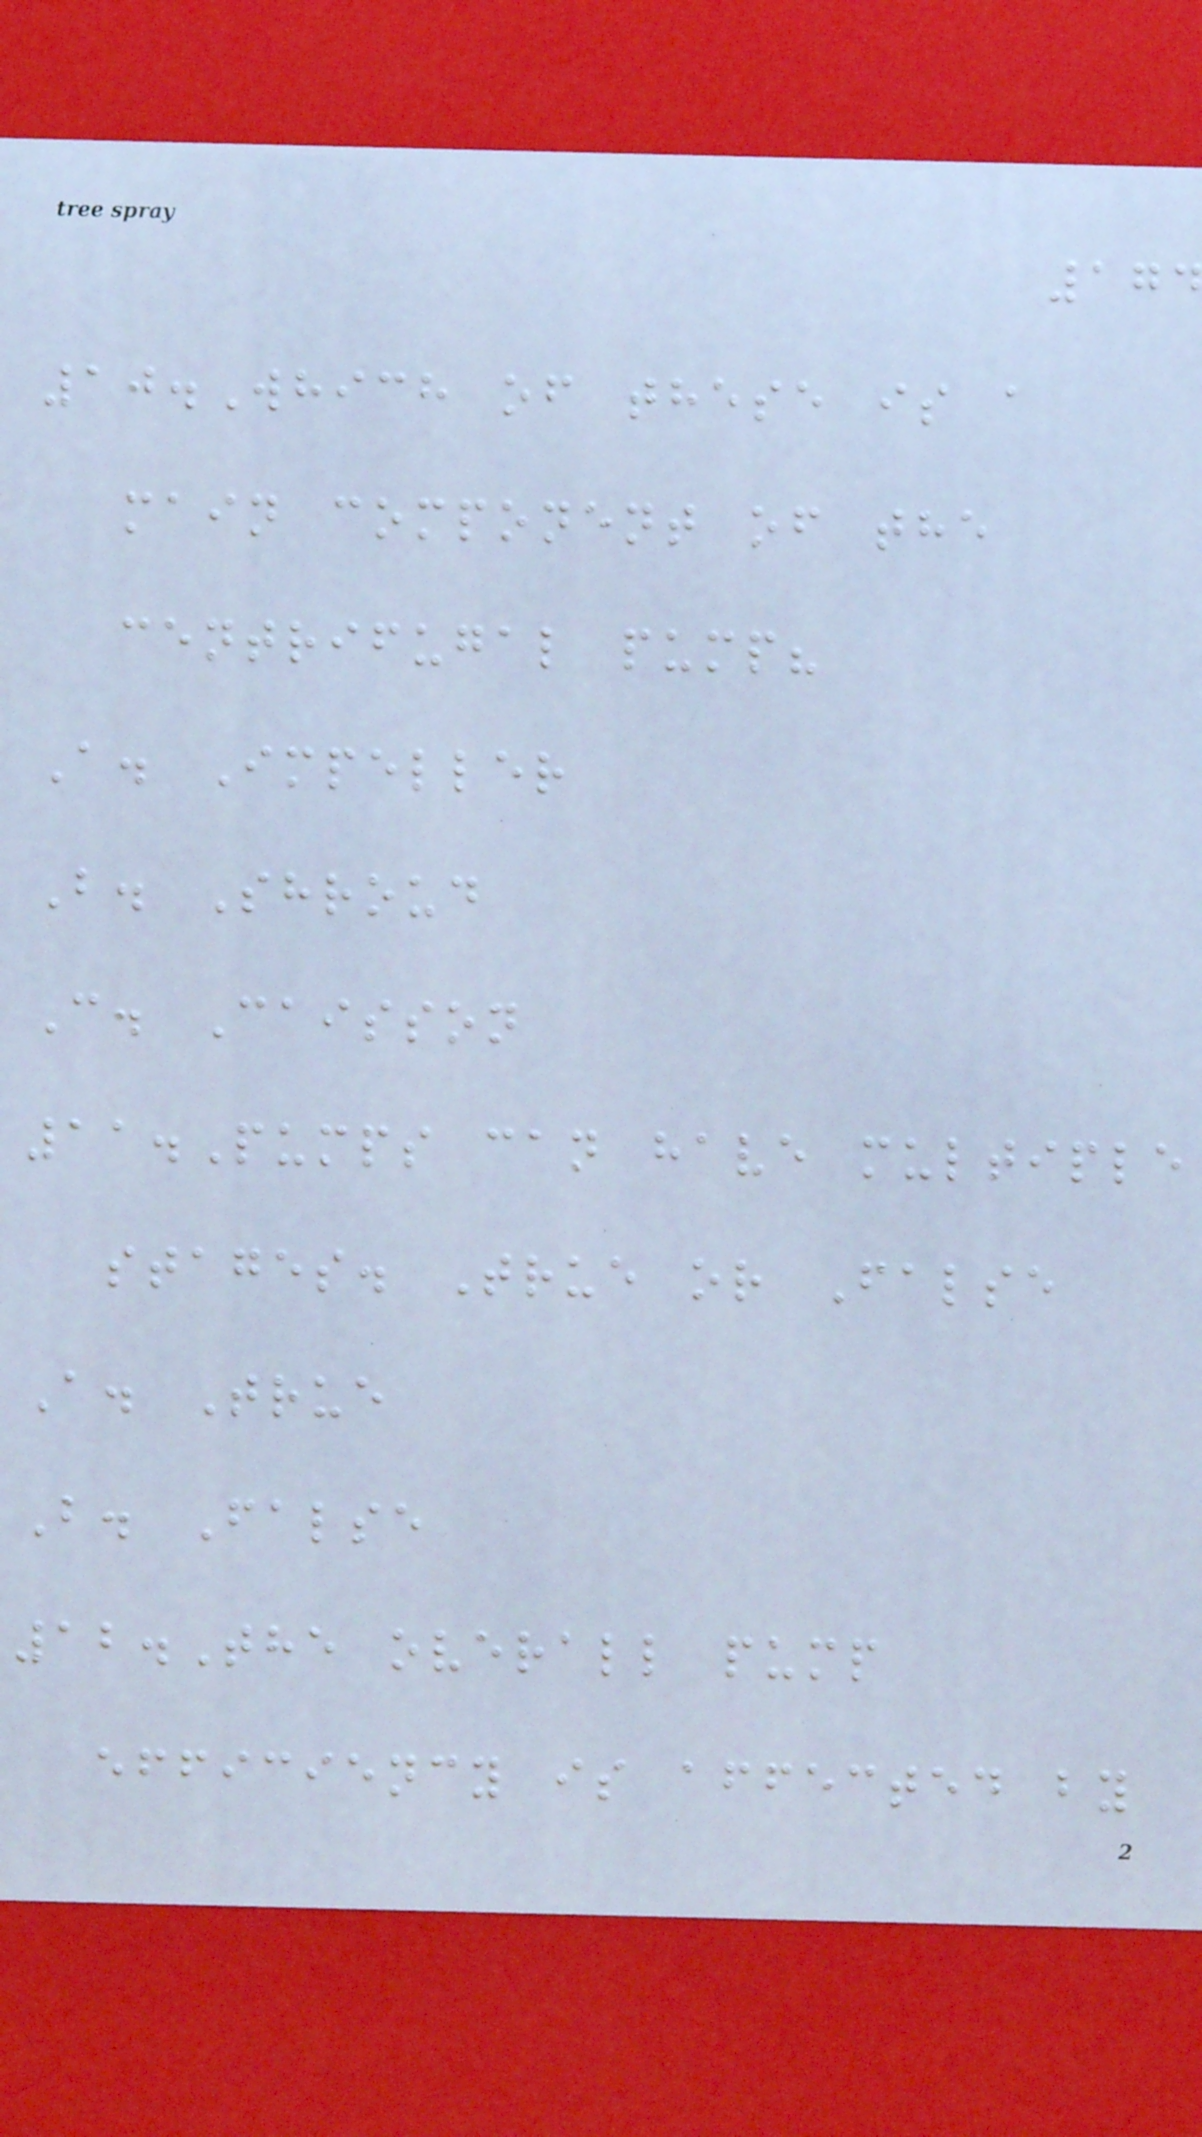10.Which of these is a
main component of the
centrifugal pump?
A. Impeller
B. Shroud
C. Caisson
11.Pumps can have multiple
stages. True or False
A. True
B. False
12.The overall pump
efficiency is affected by
